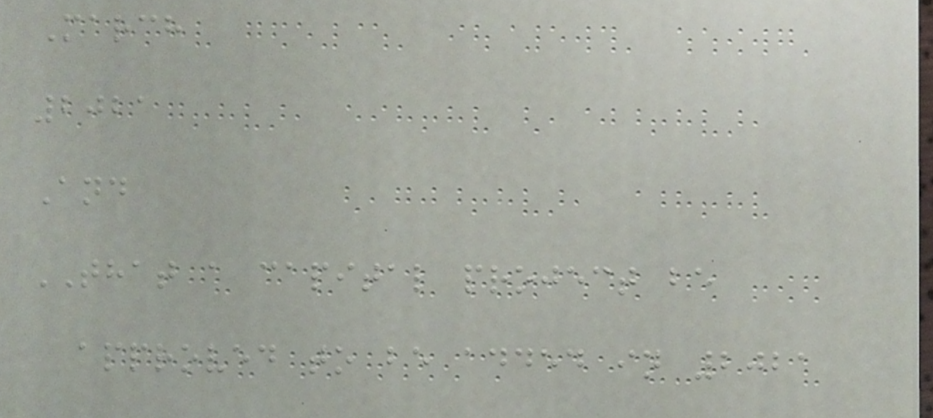March
2021
And
THAT a capital project be
approved to be added in 2021
